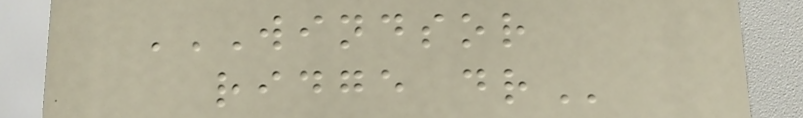WINDSOR
RIDGE DR
